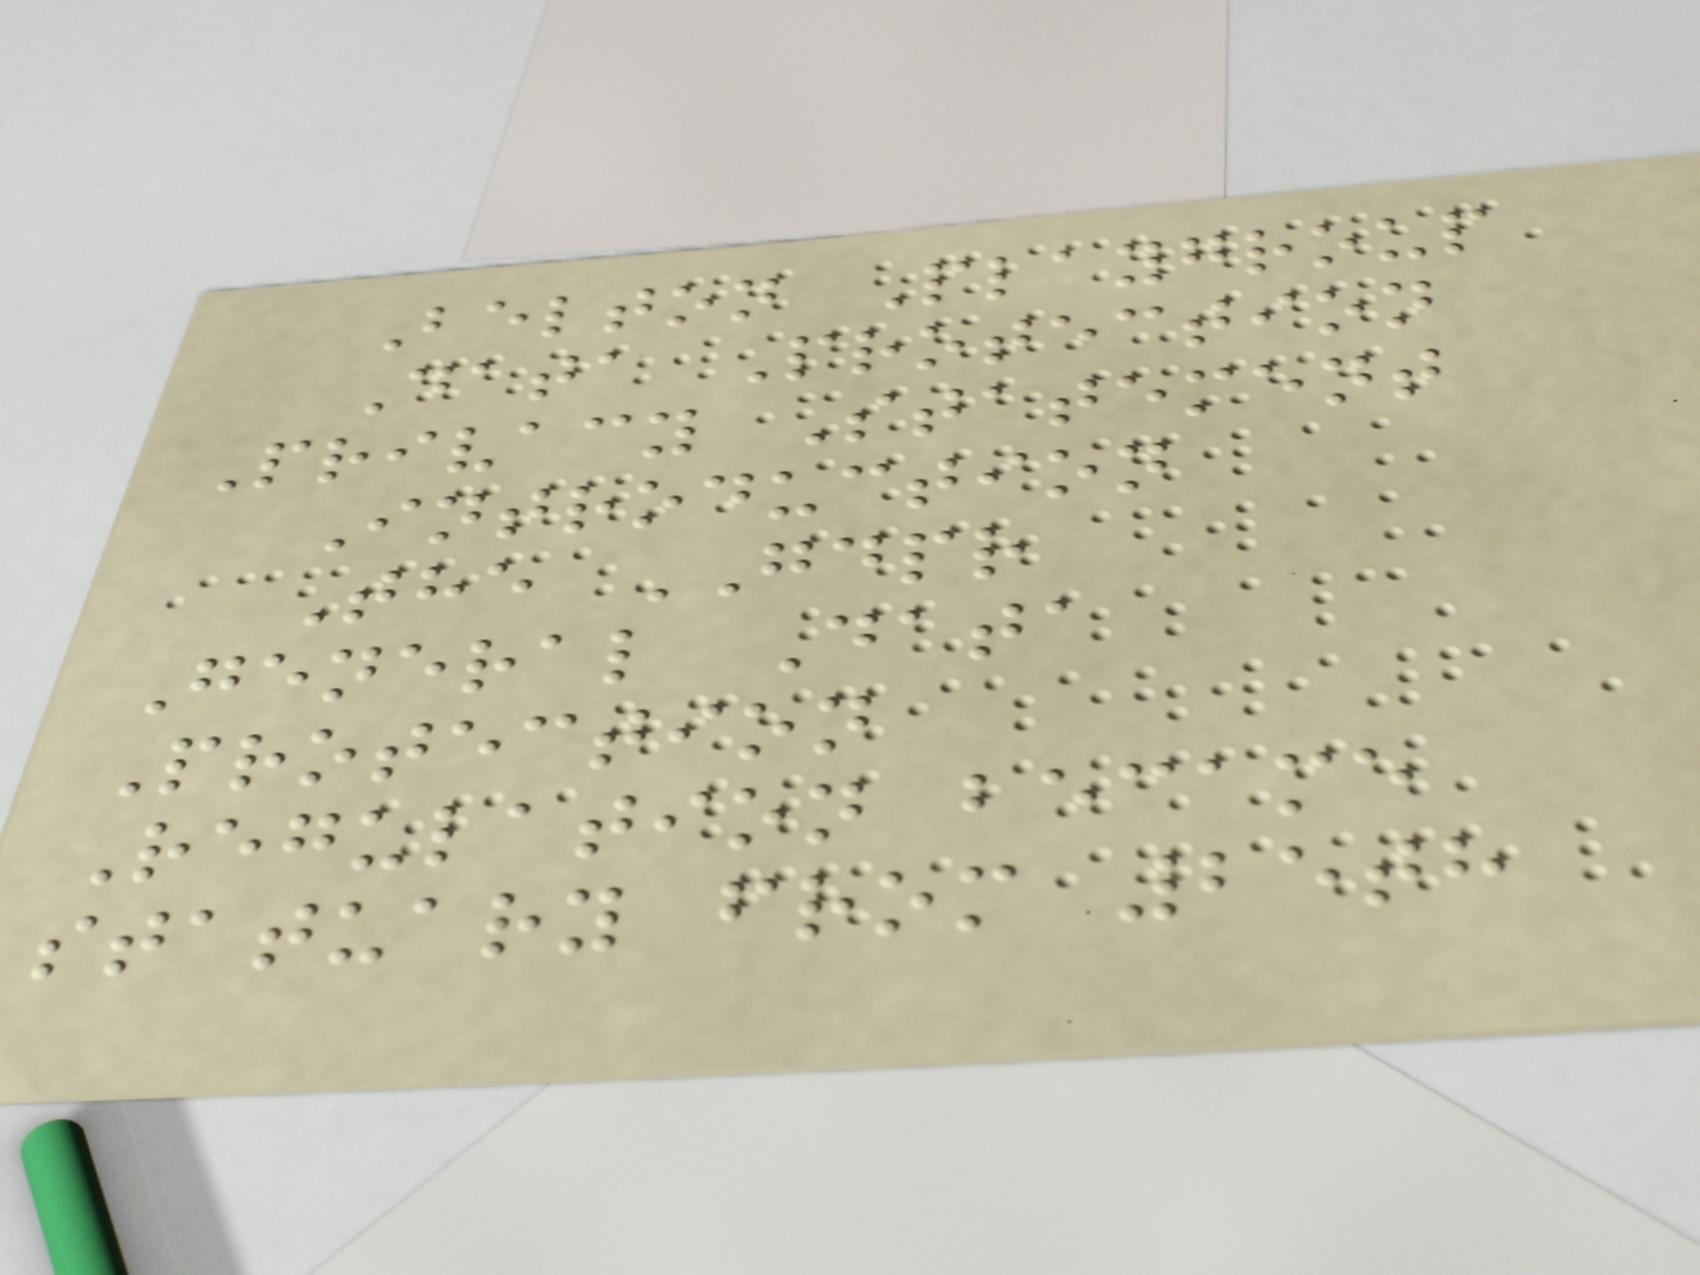Belton Playgroup
Data Protection
Privacy Statement
Introduction
The GDPR
General Data
Protection
Regulation became
statuary from 25th
